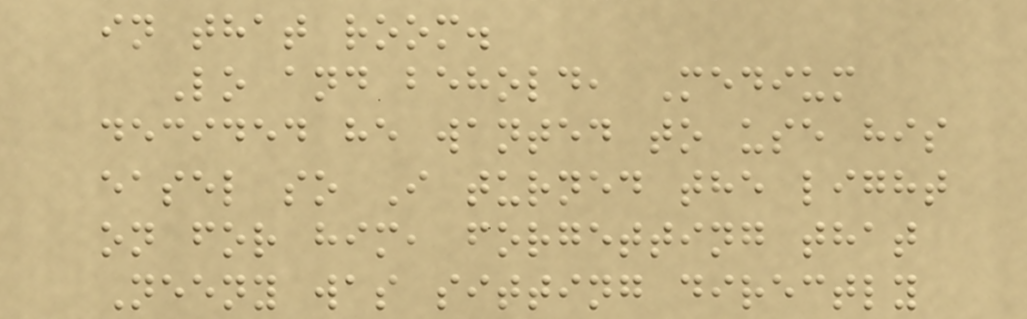in that room.
Lo and behold, Medium
decided he wanted to use his
easel so I turned the light
on for him, forgetting that
Neeny was sitting directly
